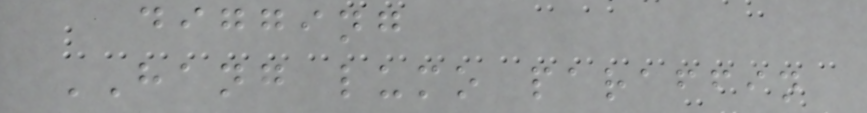digging
HANG lumo paraffin
